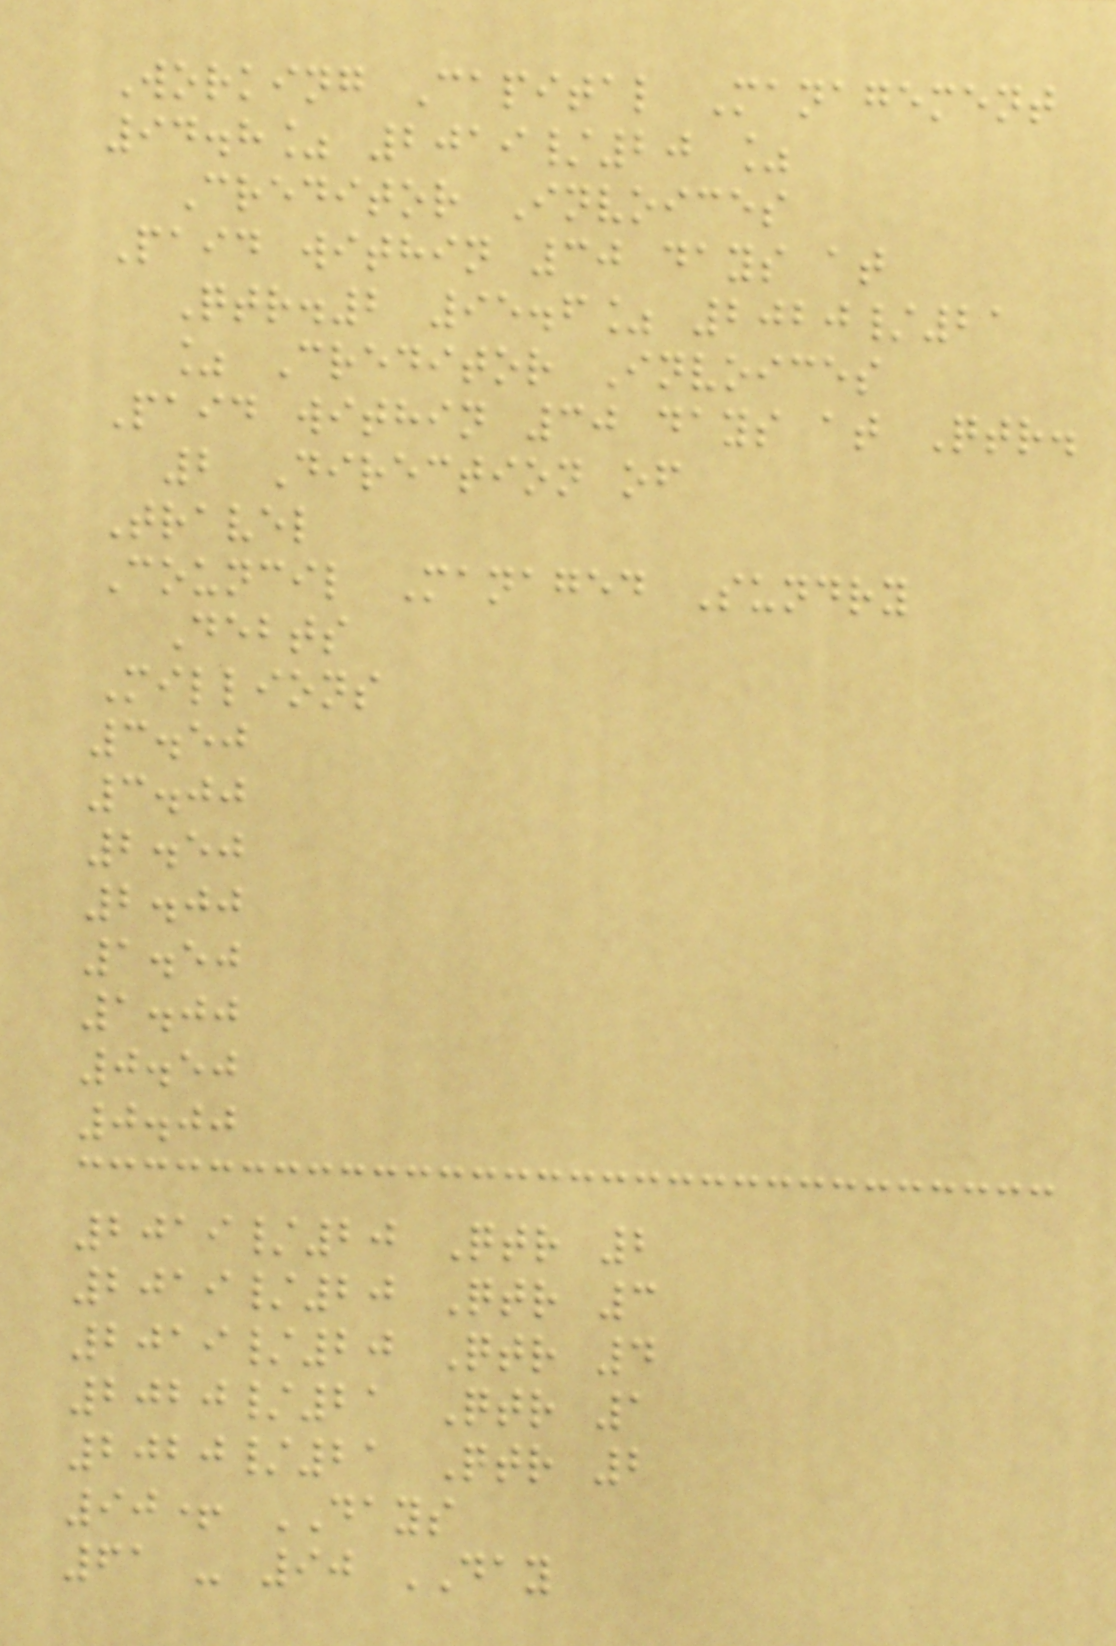Working Capital Management
94.8% 2019/20 %
Creditor Invoices
Paid within 30 days at
Qtr.2 95.6% 2020/21
% Creditor Invoices
Paid within 30 days at Qtr.
2 Direction of
Travel
Council Managed Sundry
Debts
Millions
3.50
3.00
2.50
2.00
1.50
1.00
0.50
0.00
2019/20 Qtr 2
2019/20 Qtr 3
2019/20 Qtr 4
2020/21 Qtr 1
2020/21 Qtr 2
90+ DAYS
61 - 90 DAY
